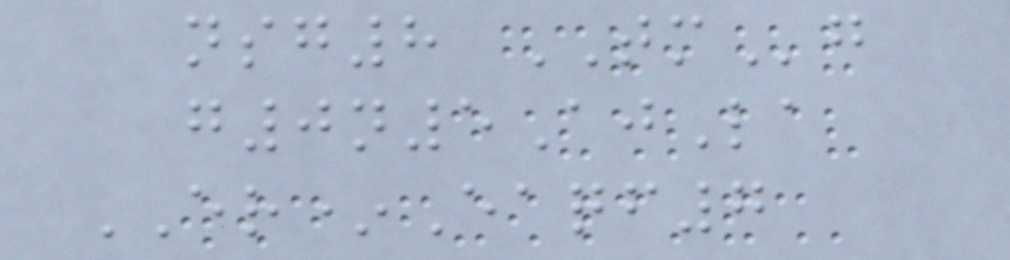nsg8 TMg
g0n5AjLa
ER*Eaqf7
